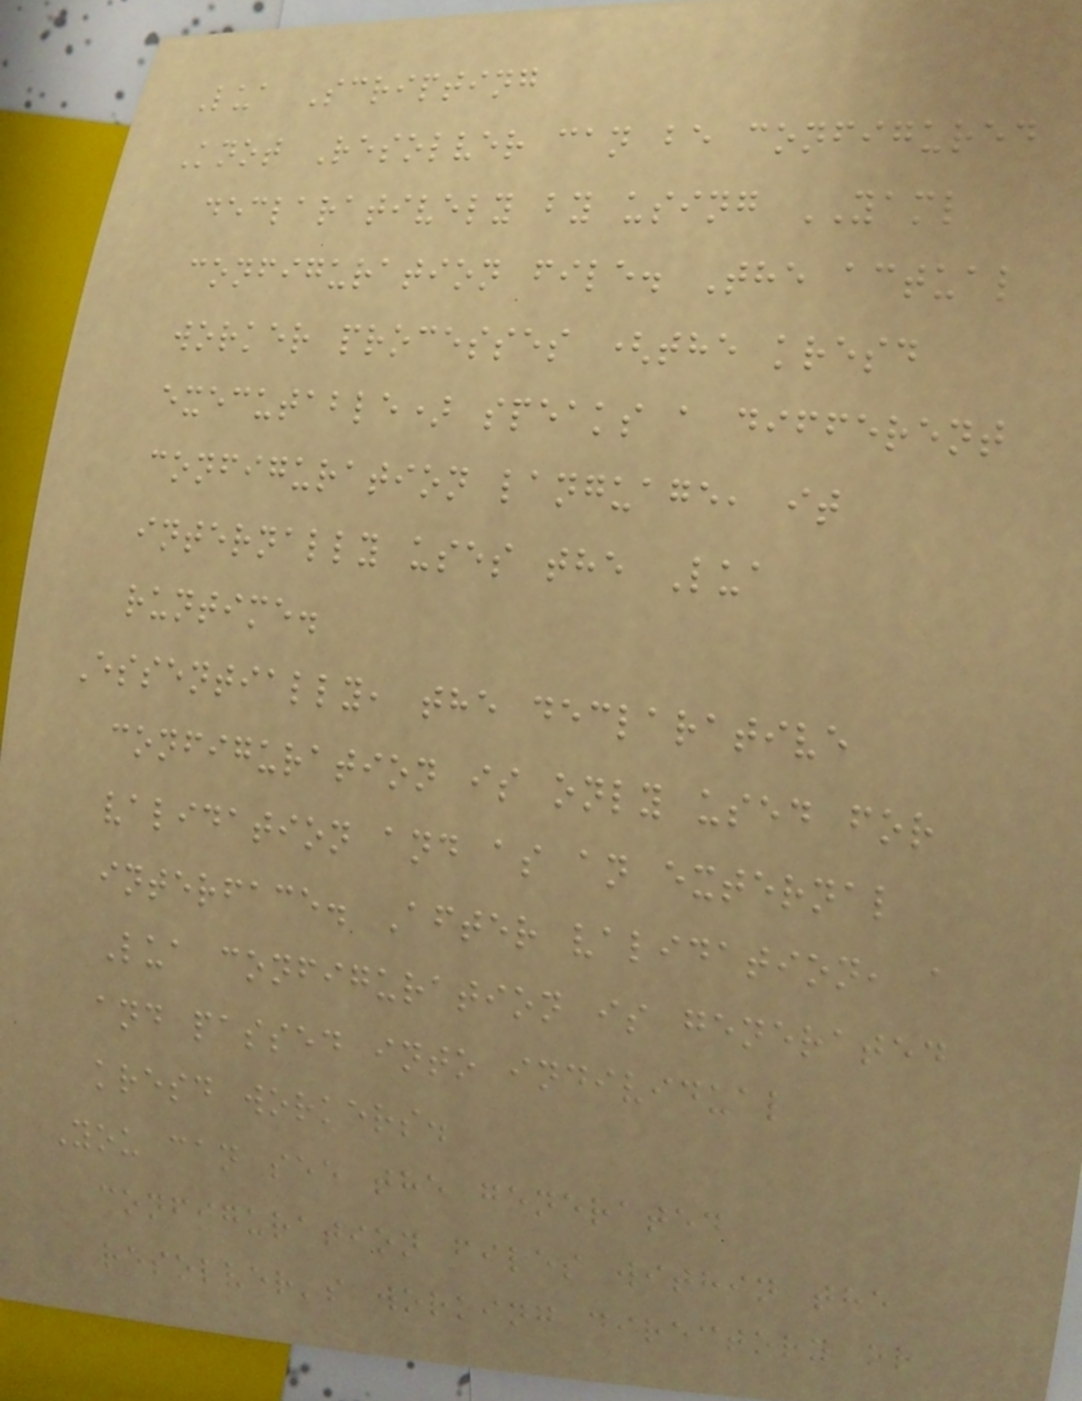Lua Scripting
Knot Resolver can be configured
declaratively by using YAML
configuration file. The actual
worker processes (the kresd
executable) speaks a different
configuration language, it
internally uses the Lua
runtime.
Essentially, the declarative
configuration is only used for
validation and as an external
interface. After validation, a
Lua configuration is generated
and passed into individual
kresd workers.
You can see the generated
configuration files within the
resolver's working directory or
